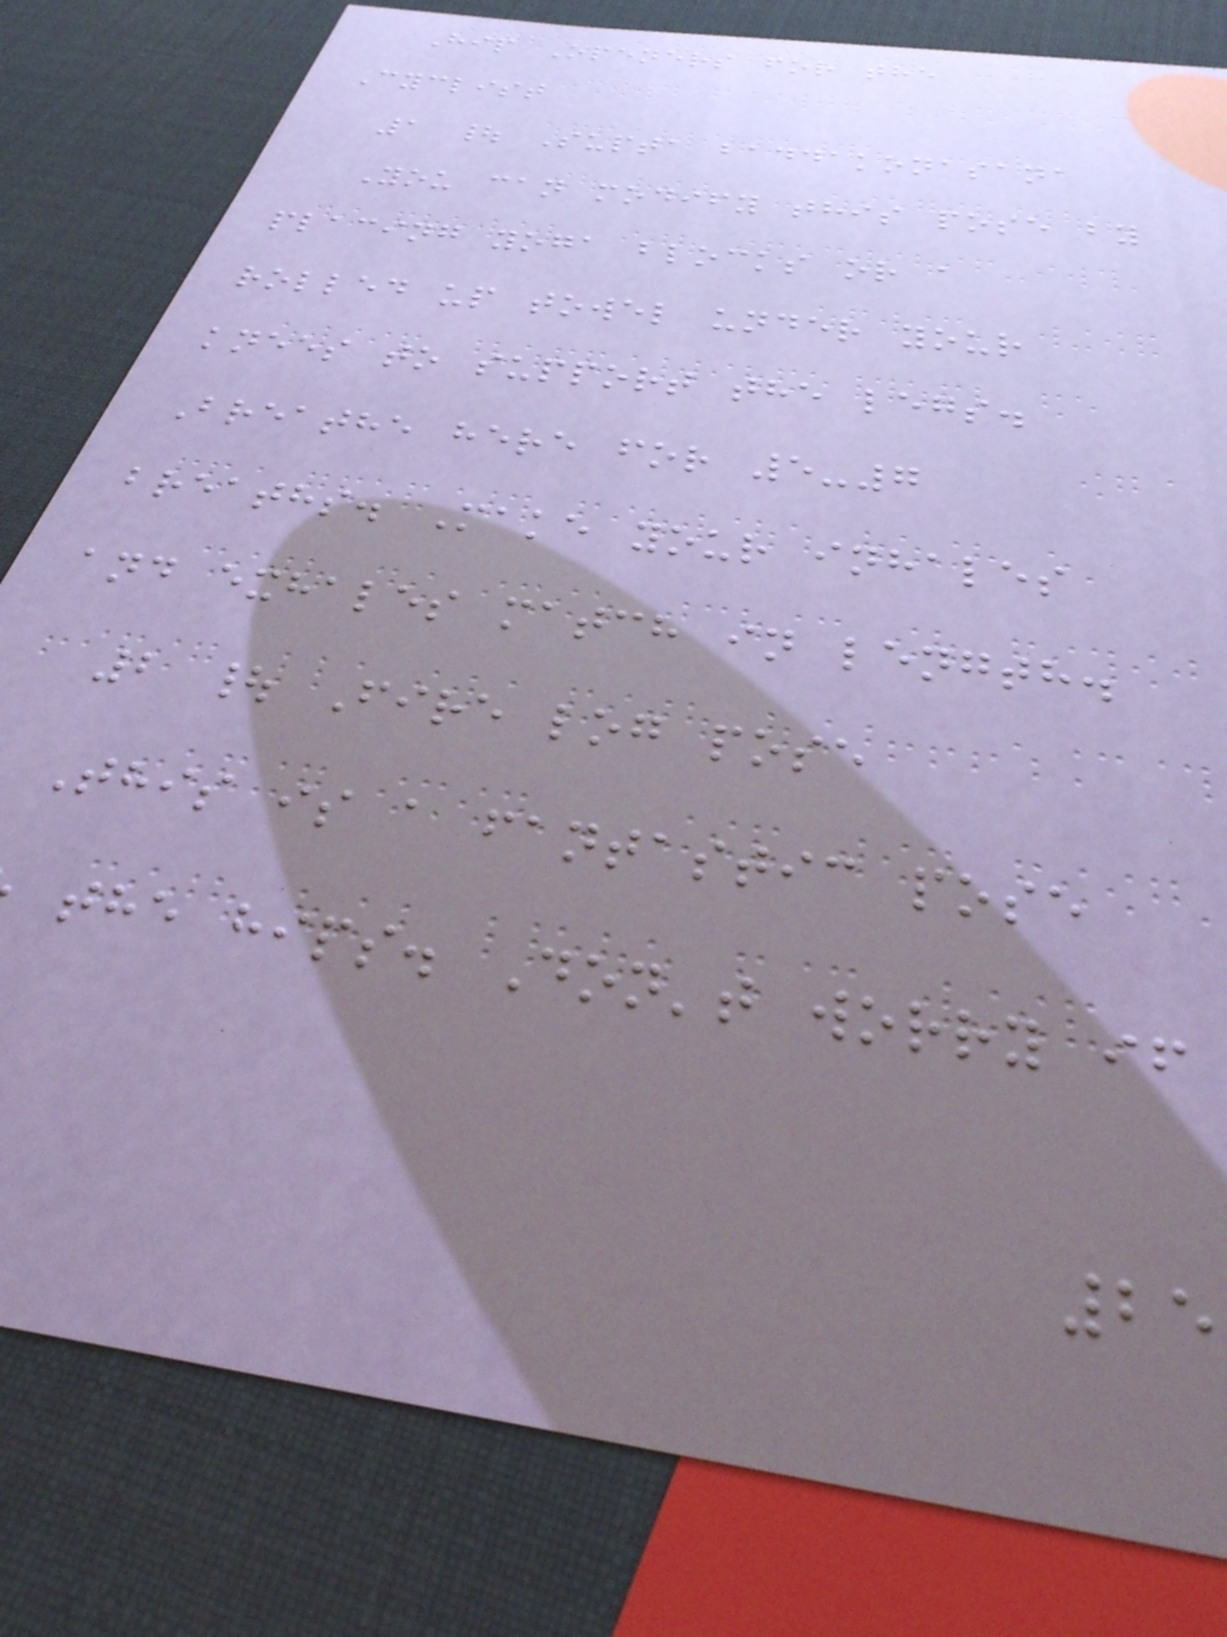Hip Openers for the
Cyclist
1 | Supta baddakonasana
You can modify this pose by
placing yoga blocks or a
rolled up towel under your
knees to support the legs.
Breathe here for 5-7
breaths. Make your inhales
and exhales match in length.
2 | Fire log pose
This is a fantastic pose
the hips. Don't worry if
